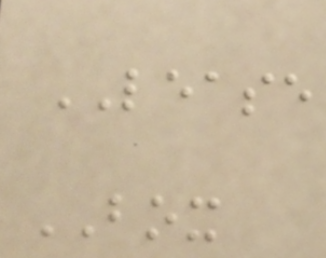LEASE
BOX
